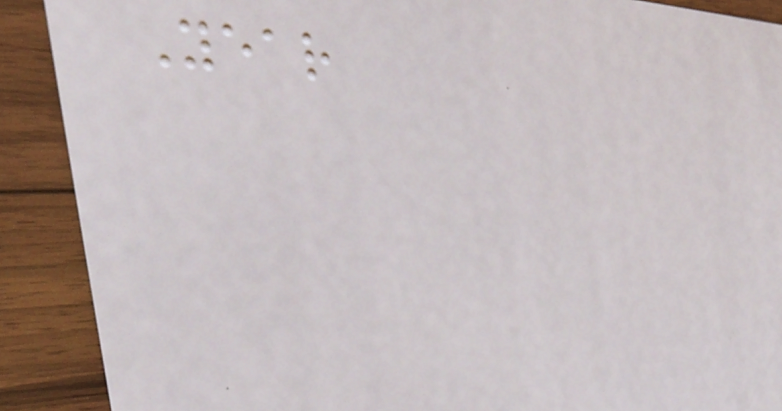Year
